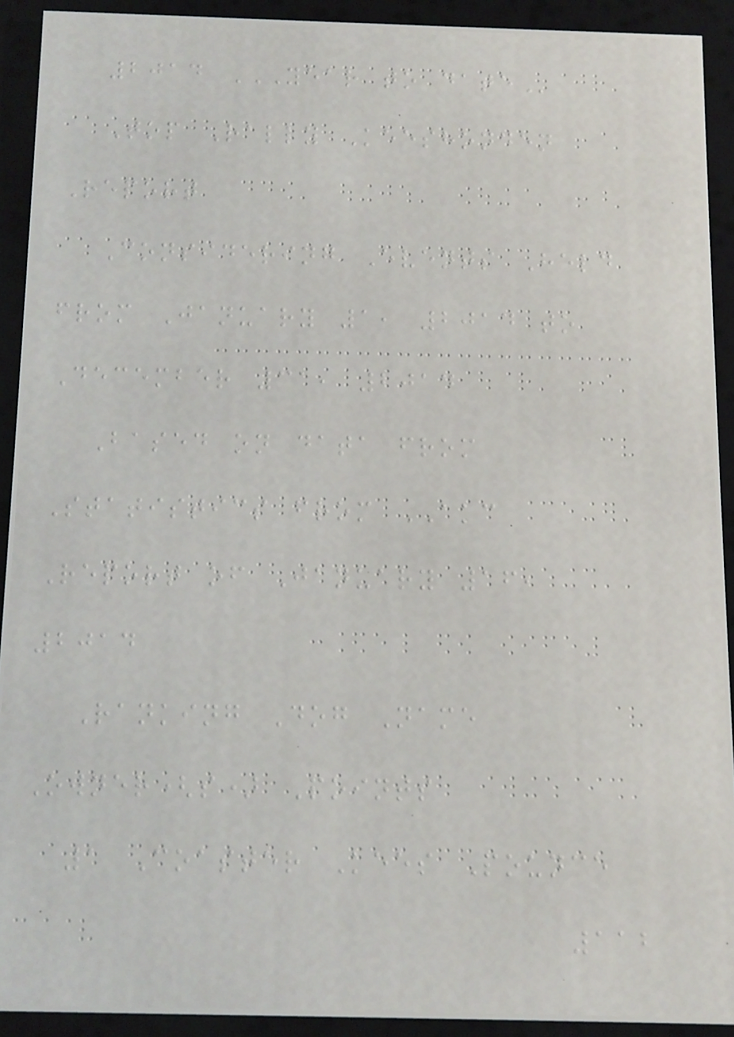2014 YEAR TO DATE
Top Rally Keeshonden
Report
Considering Events Held
from January 1, 2014 to
December 31, 2014
Based on data from
Statistics from AKC
Report of January 16,
2014
Ranking Dog Name
Owner(s) Points
1 Coaster Kees Pounce
112
